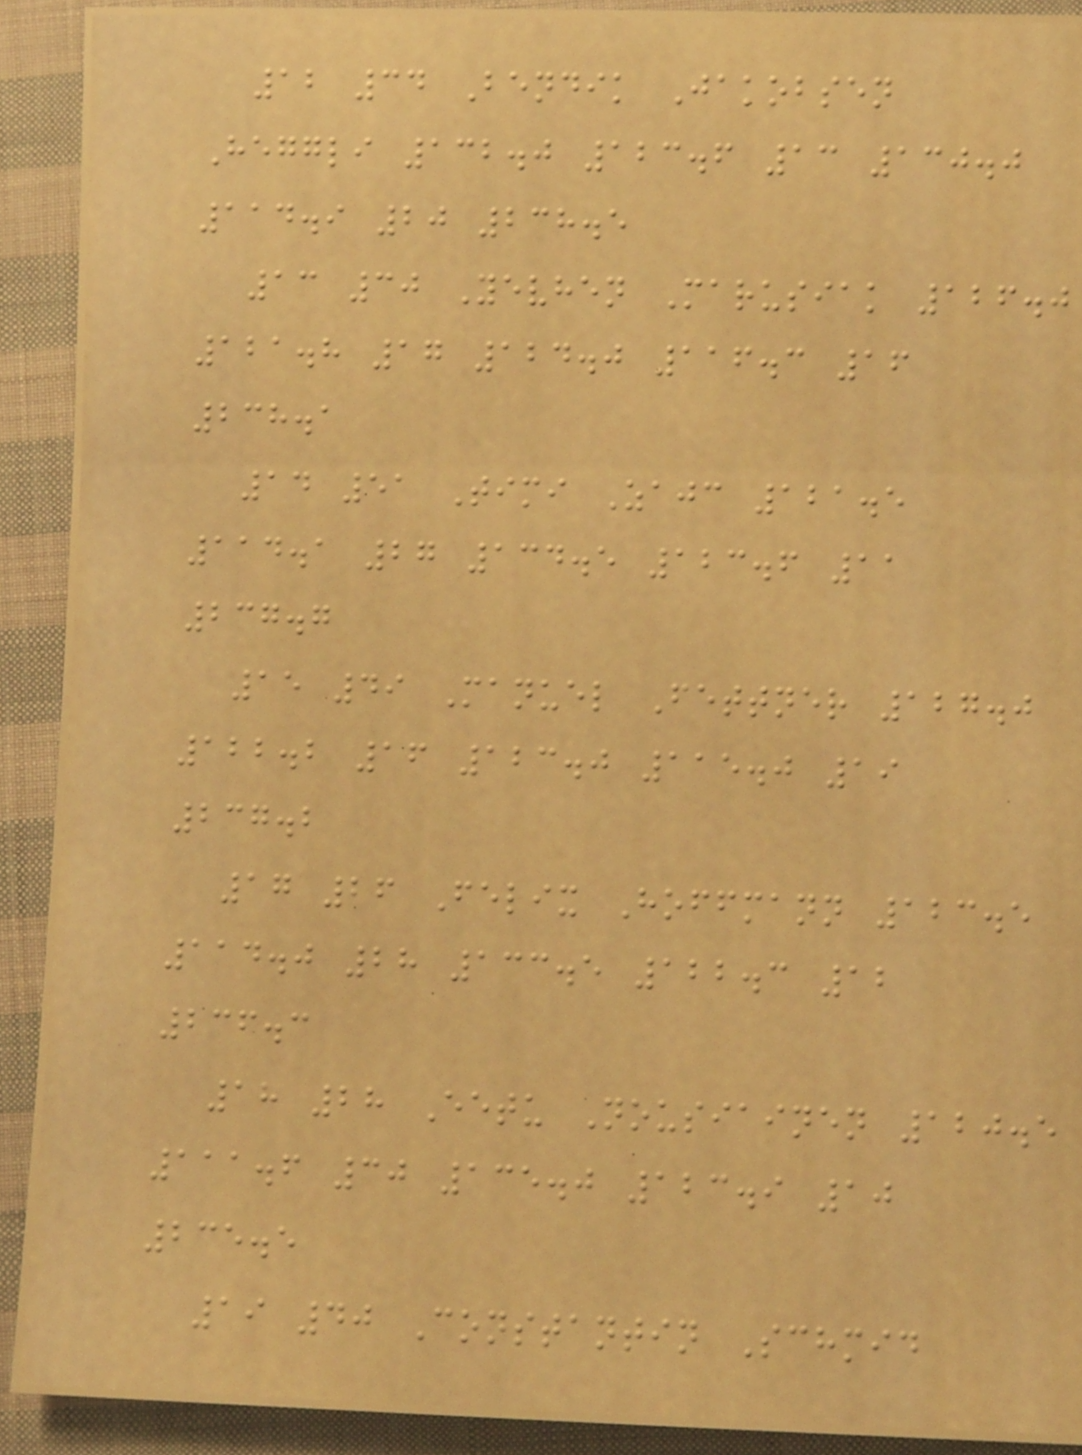12 34 Bendik Jakobsen
Heggli 132.0 123.6 13 130.0
114.9 20 238.5
13 30 Yevhen Marusiak 126.0
121.8 17 124.0 116.3 16
238.1
14 51 Timi Zajc 121.5
114.1 27 134.5 123.6 11
237.7
15 49 Manuel Fettner 127.0
122.2 16 123.0 115.0 19
237.2
17 26 Felix Hoffmann 123.5
114.0 28 133.5 122.3 12
236.3
18 28 Eetu Nousiainen 120.5
111.6 30 135.0 123.9 10
235.5
19 40 Constantin Schmid
